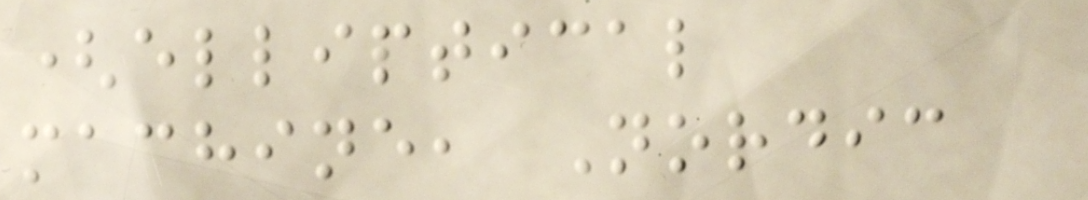(elliptical
machine, Nordic
